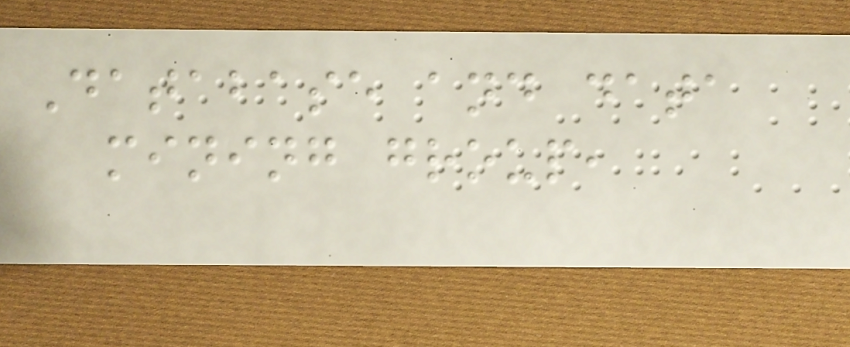Database and data
mining group,
